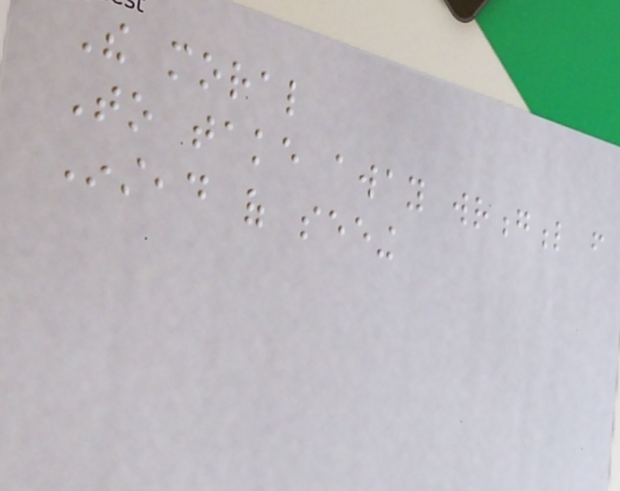The moral
To take away wrongful from
Instead of seeing
